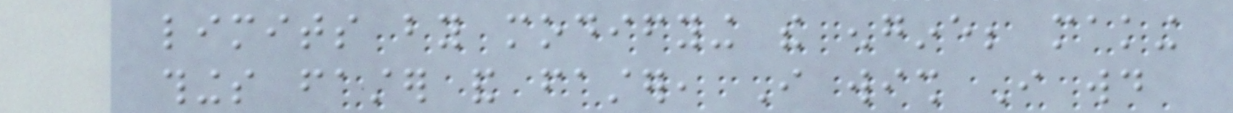limits by modifying the engine; making
things faster and faster, I wish I would
